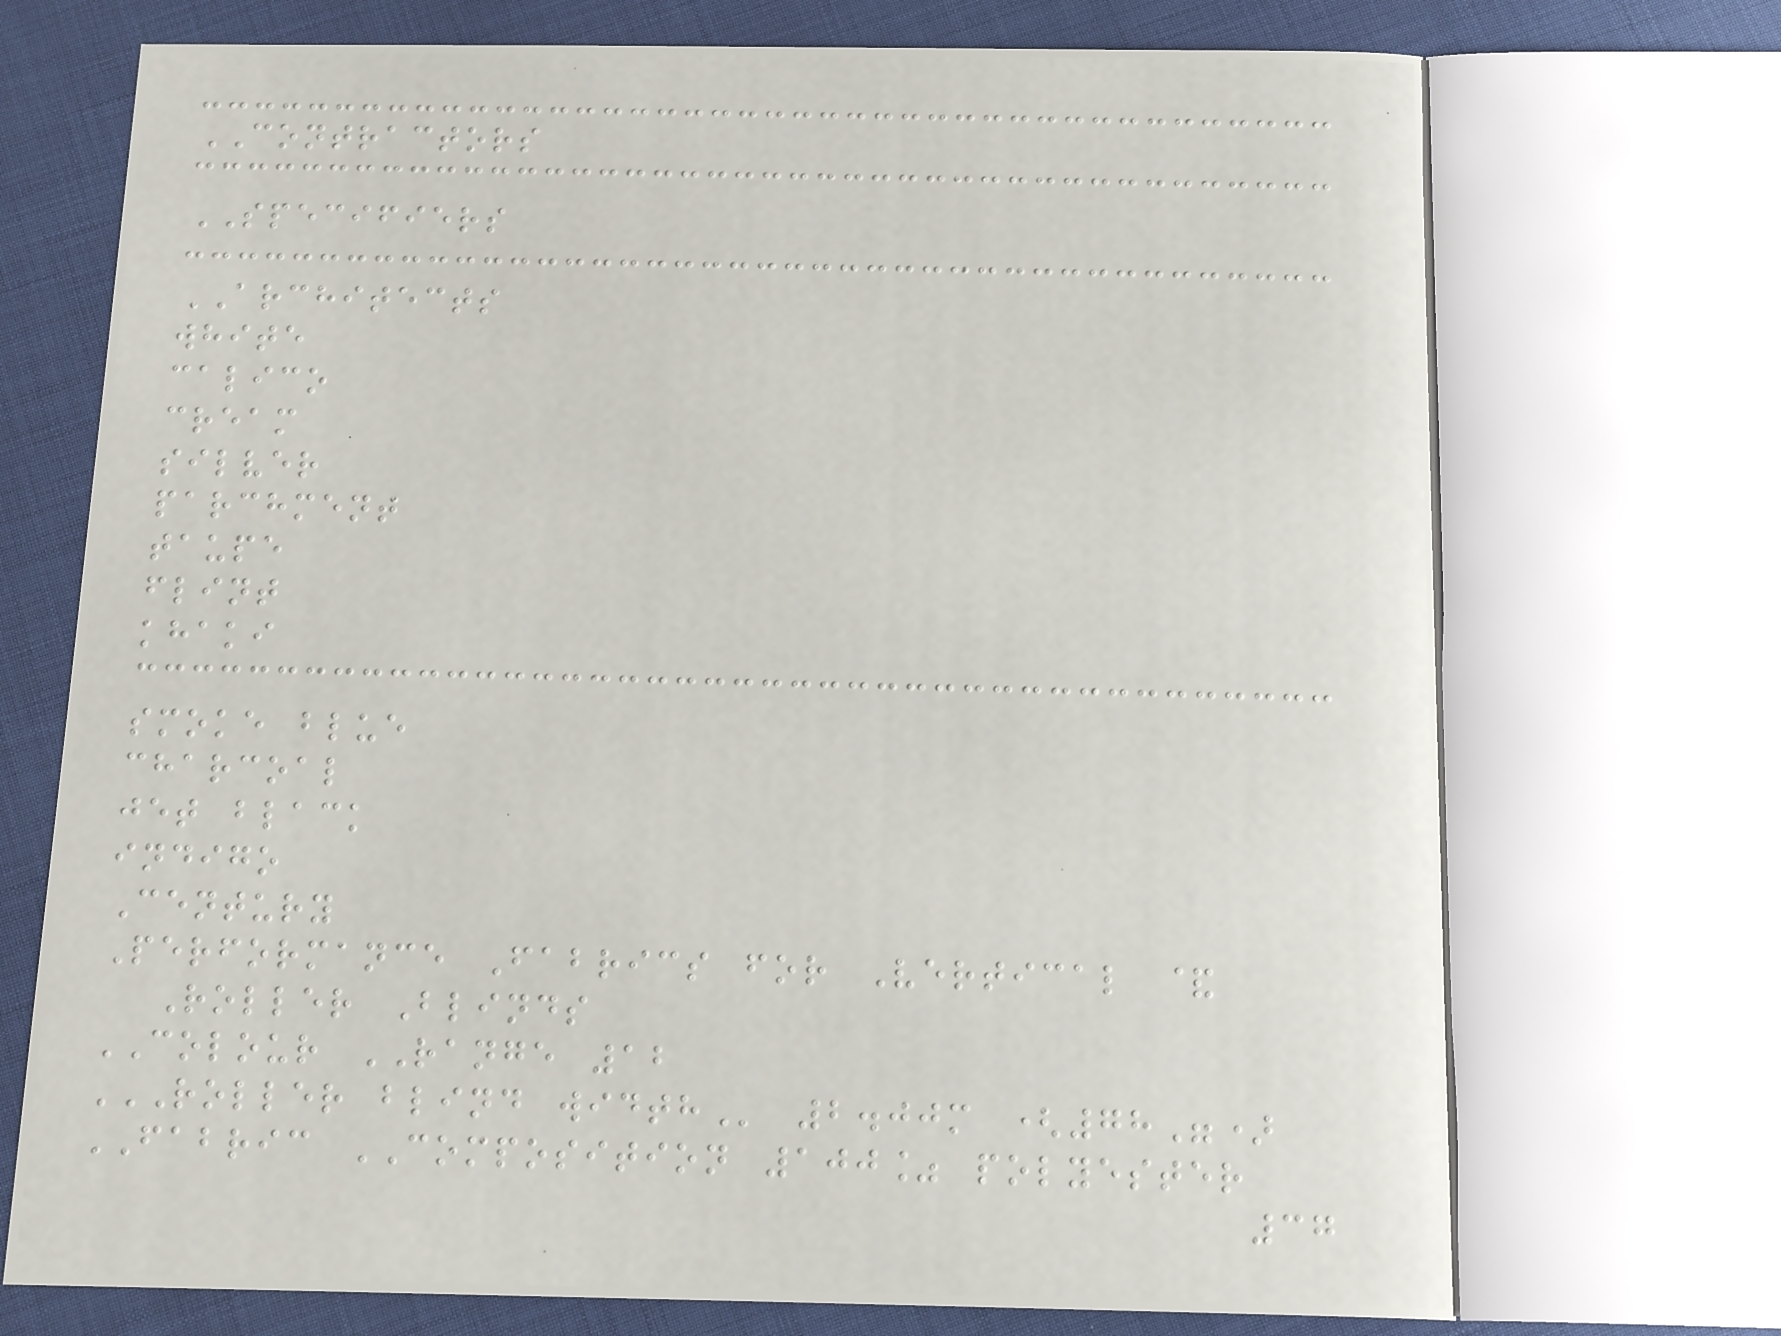CONTRACTORS
SPECIFIERS
ARCHITECTS
white
calico
cream
silver
parchment
taupe
flint
khaki
smoke blue
charcoal
jet black
indigo
Century
Performance Fabrics for Vertical &
Roller Blinds
COLOUR RANGE 12
ROLLER BLIND WIDTH 2.00m (78")
FABRIC COMPOSITION 100% polyester
37
